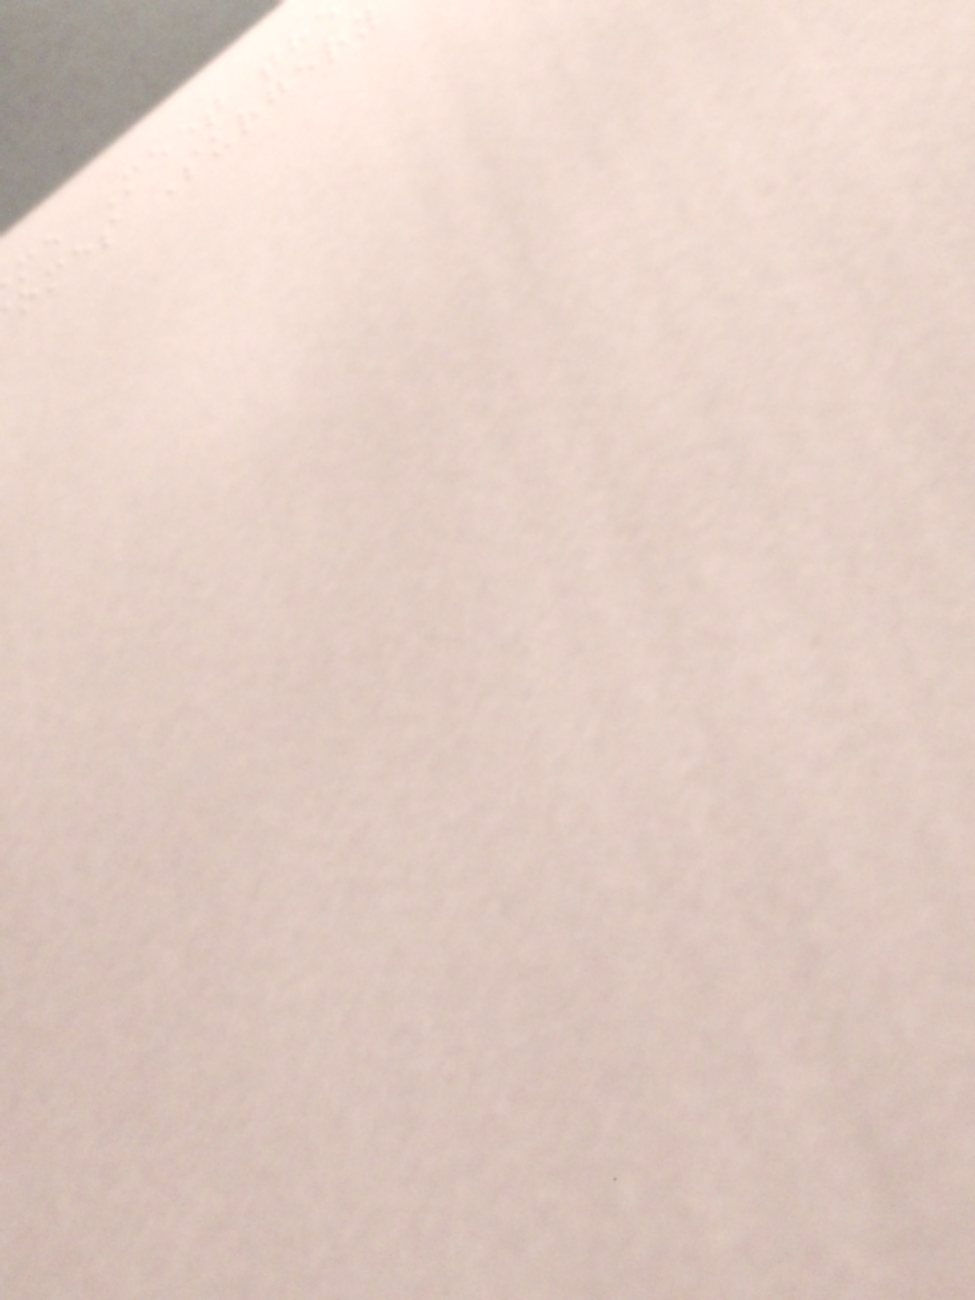me Meet th
omes Surgery
